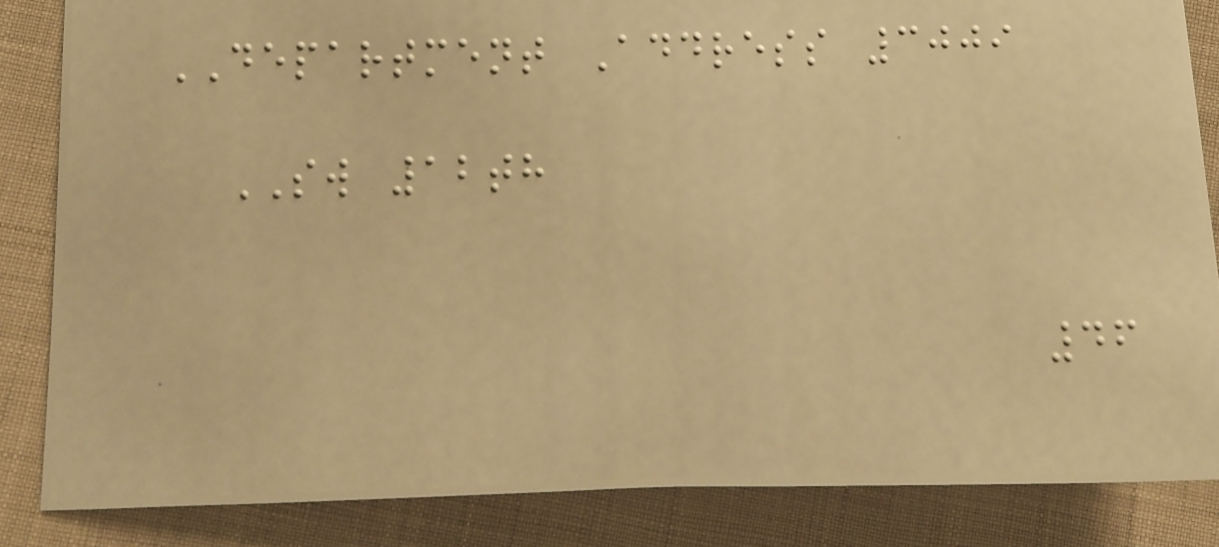DEPARTMENT Address 3009
SW 12th
46
